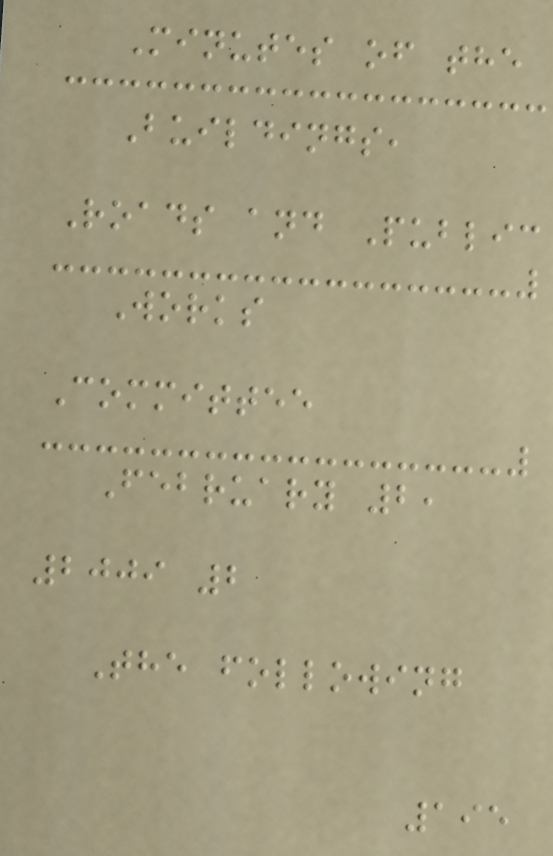Minutes of the
Buildings,
Roads and Public
Works
Committee
February 2,
2009 2
The following
195
